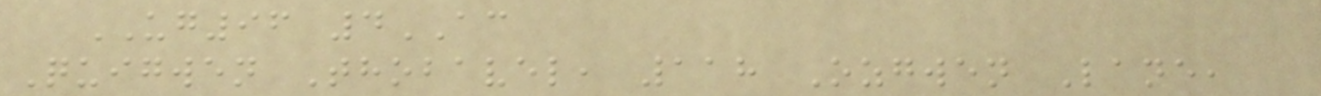UG96 4AC
Quigwen Thobavel, 118 Ozgwen Lane,
